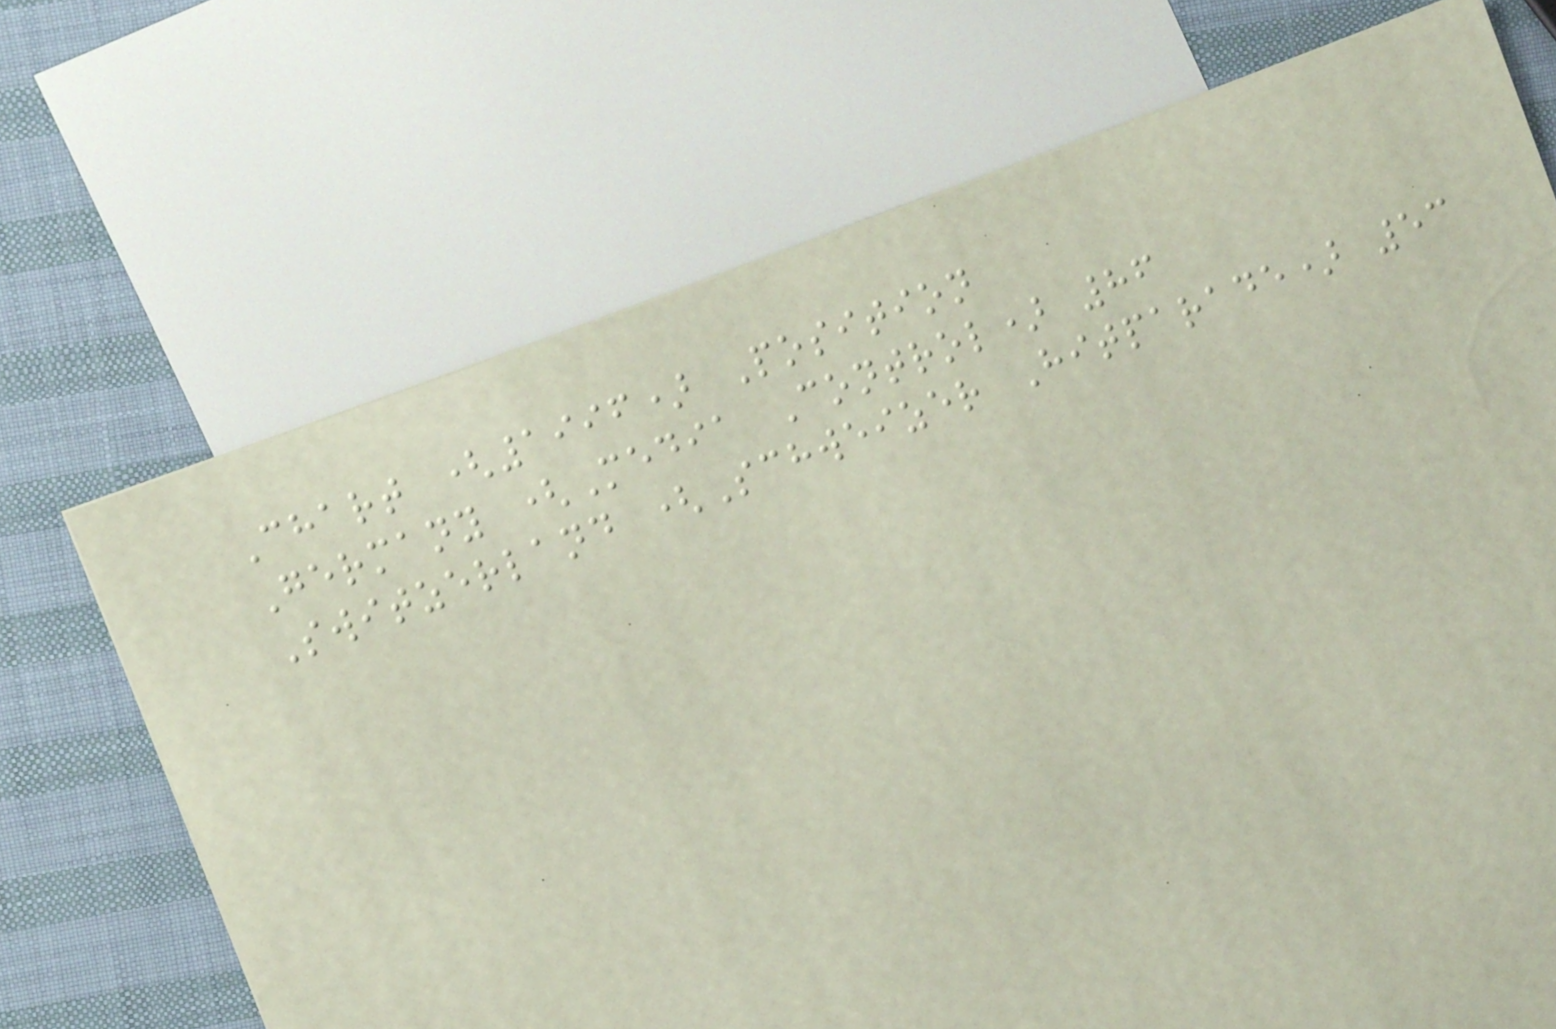Chart (1996) Position
Germany (Media Control) 86
Switzerland (Schweizer Hitparade) 53
